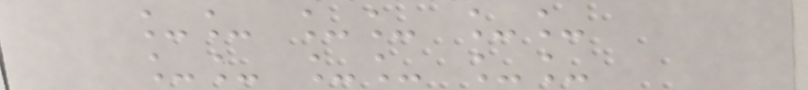__ __ __
__ __ __
